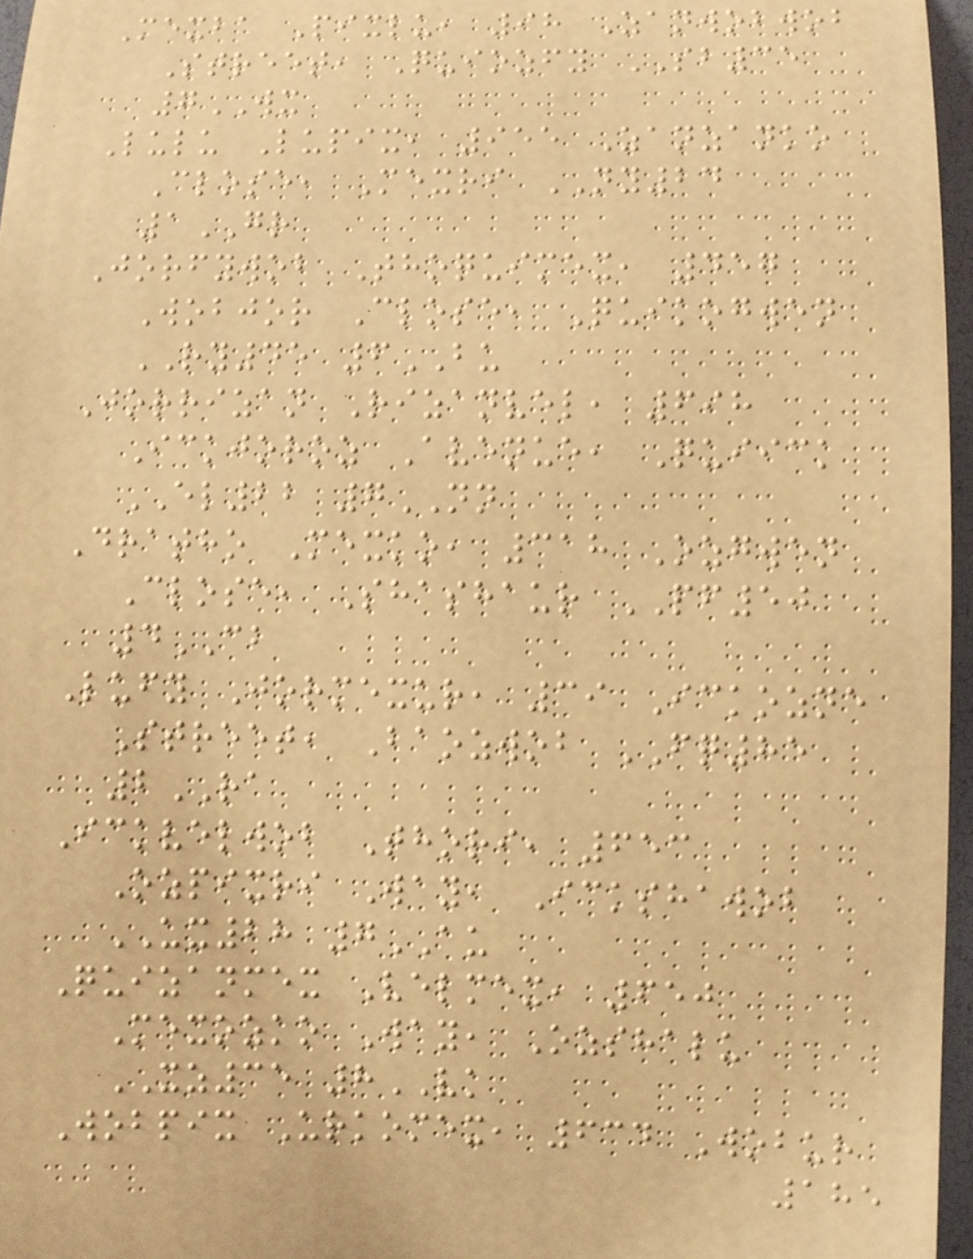Mexba Pixlu, 98 Zanwobwob
Street, Quiozfy SB35
7WX
Lulu Lupix, 955 Zanzanko
Close, Mexri NY24
1GR
Jorfywob Thoquimex, 457
Wobjor Close, Quikogwen
RY45 6BU
Jorrizan Rizanvel, 698
Ickjoroz Avenue, Quiick
EL22 7NN
Dratho Mexko, 318 Ozgwen
Close, Shashaur PF50
4CB
Lufy Jormexur, 39 Ickozne
Street, Baozwob FQ85
2RA
Ickvelwob Thori, 653
Ozpixri Way, Ickshawob
UX28 7AU
Quizanmex Velmex, 650
Mexozko Way, Ozshalu
XZ35 8VK
Wobpix Urkomex, 634 Wobur
185
